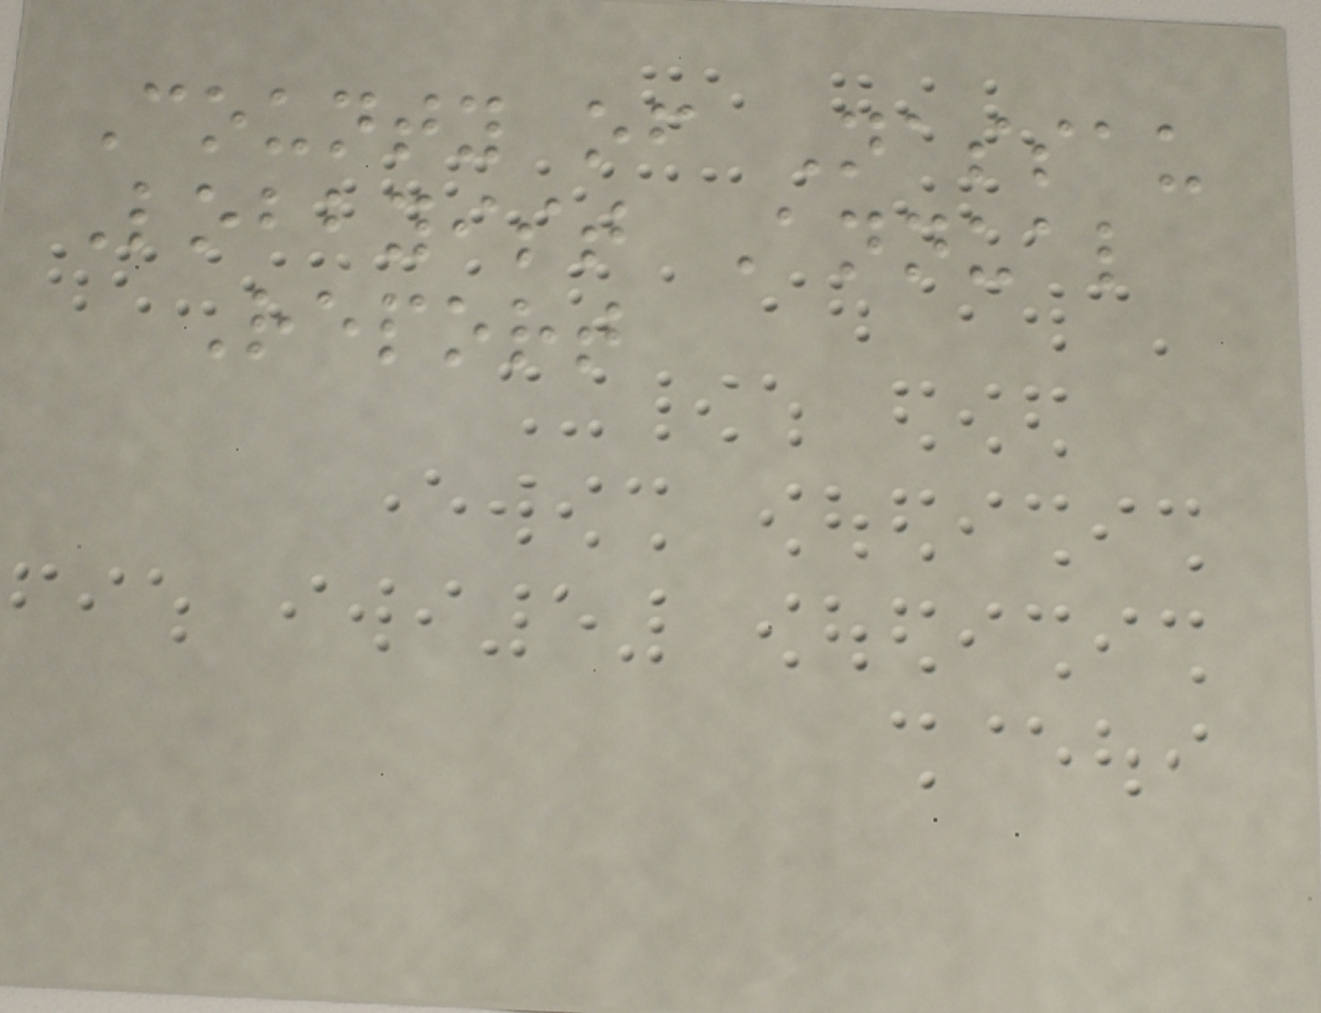County of Nassau
Lobbyist Annual
Report
